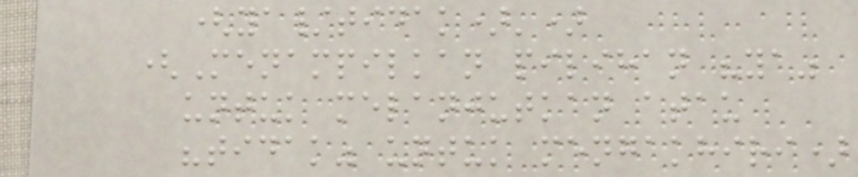(ya/tidak)')
(Menampilkan pilihan "ya"
untuk melanjutkan atau
"tidak" untuk mengakhiri)
